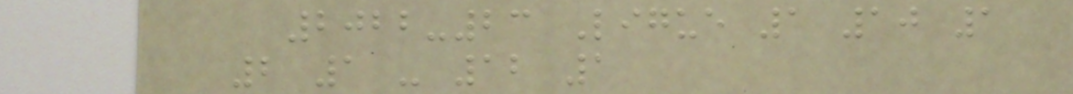2022-23 Ligue 1 10 1
2 1 - 12 1
